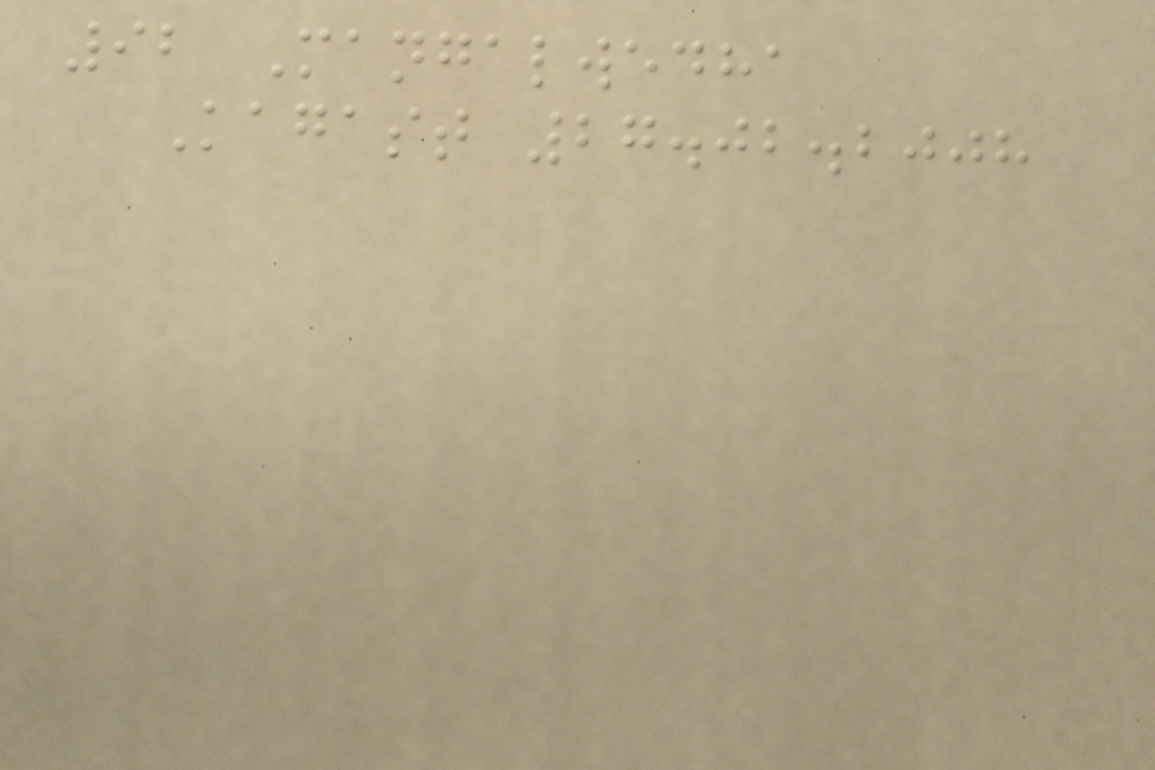92 Mangalwedha
Kagast 27.02.2008
